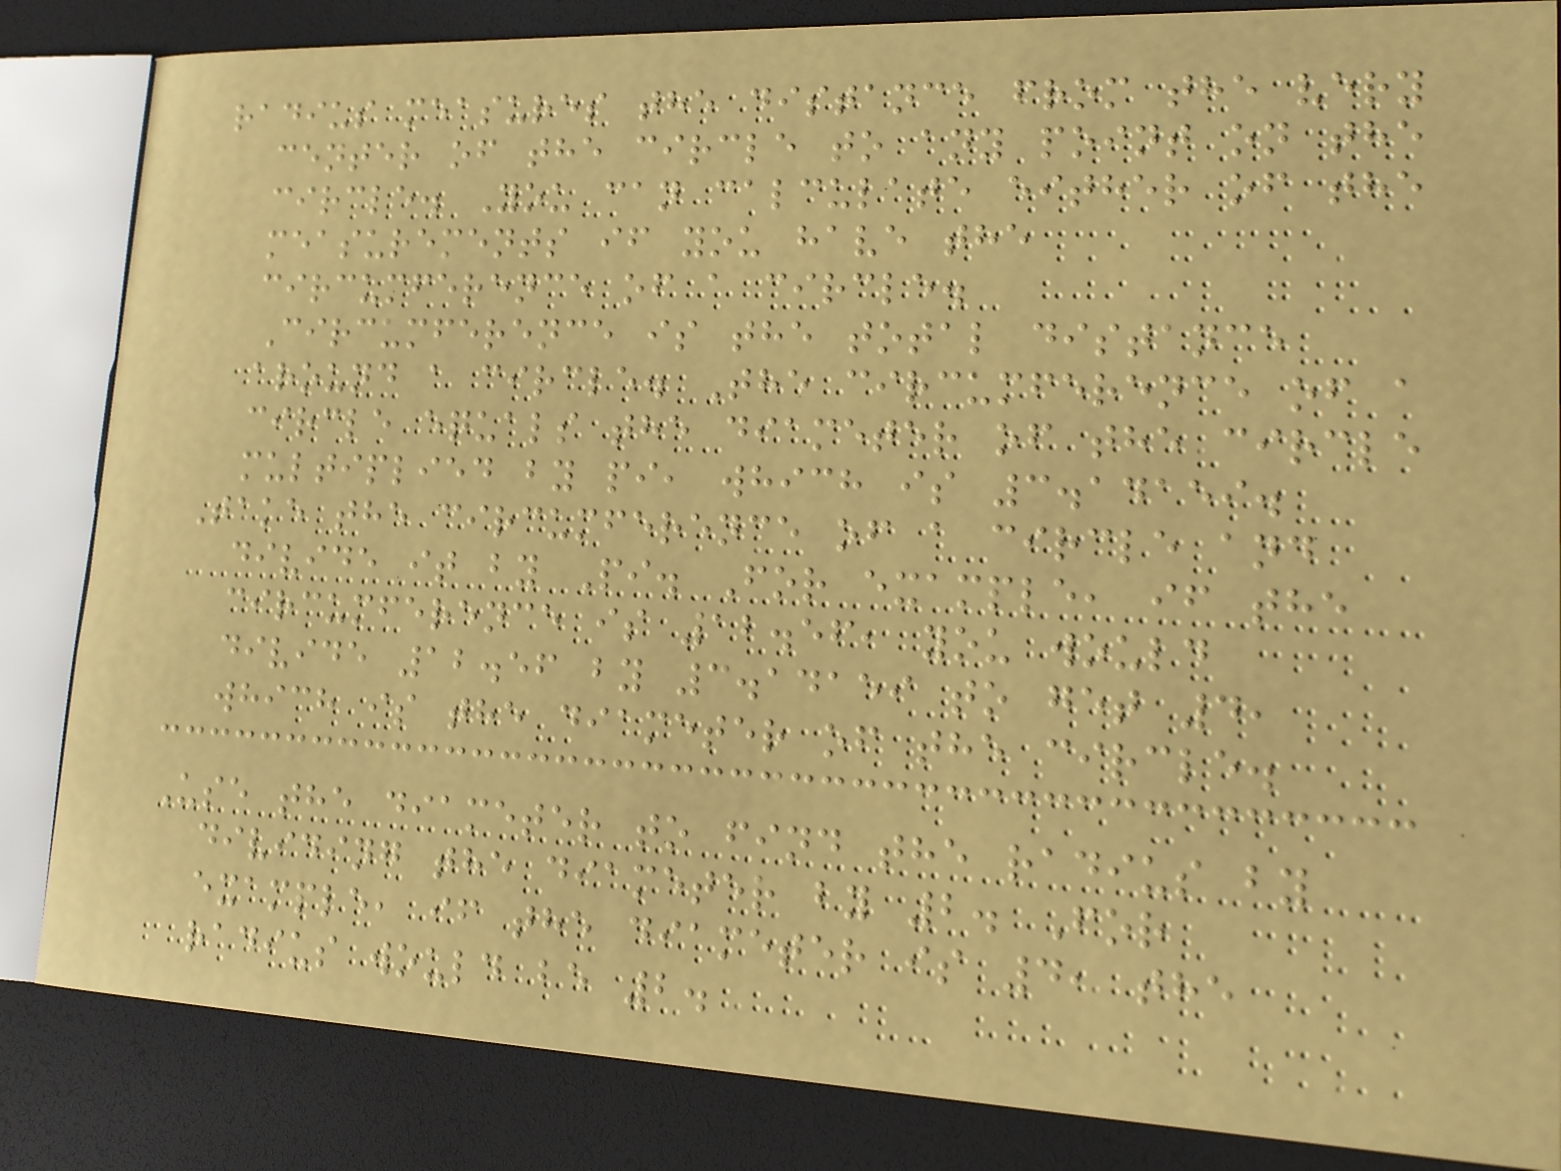radius measures the distance from the very
center of the circle to any point on the
circle. You can calculate either of the
measurements if you have the
circumference of a circle.
Circumference is the total distance
around a circle. The circumference of a
circle equals the diameter of the circle
multiplied by pi, which is 3.14159.
Take the circumference of a circle and
divide it by Pi. For example, if the
circumference is 12.56, you would
divide 12.56 by 3.14159 to get 4,
which is the diameter of the circle.
Use the diameter to find the radius by
dividing the diameter by 2. For
example, if the diameter is 4, the
radius would be 2.
